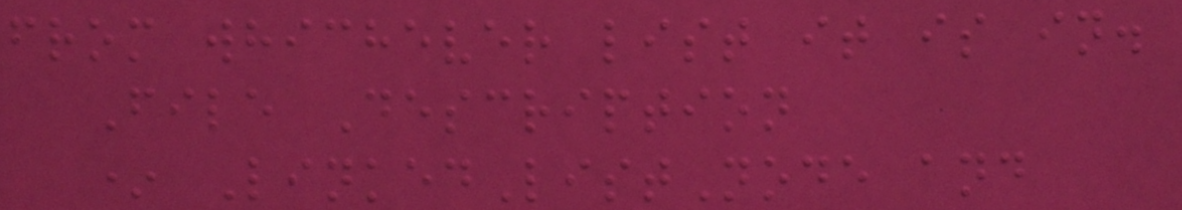from whichever list it is in.
File Description
* LinkedListNode and
